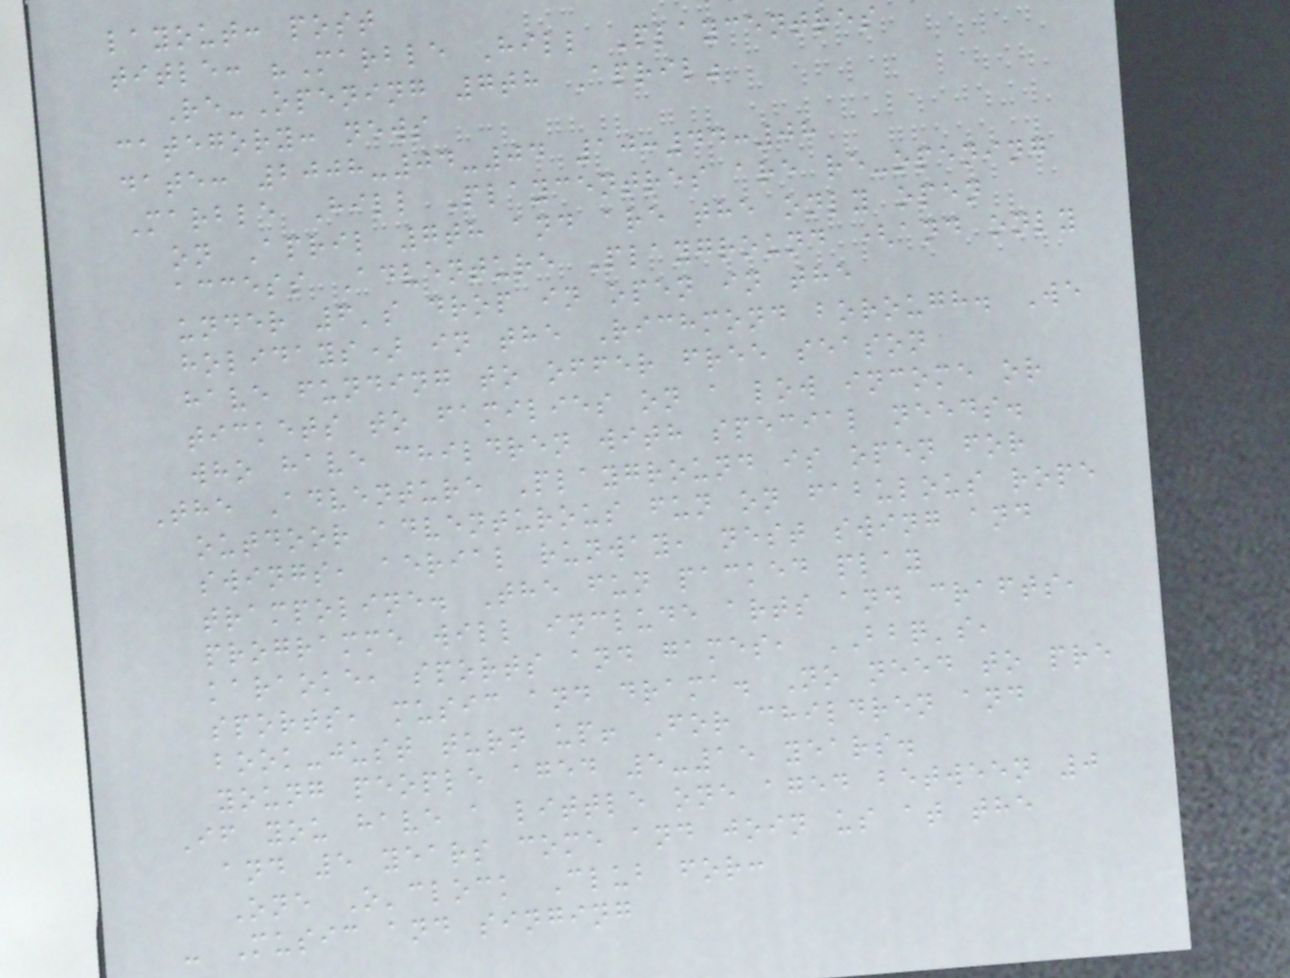layout: post
title: "Marble Hill Playcentres
Re-Opening 7th April"
category: news
date: 2008-04-04 10:44:08
Marble Hill Playcentres are re-opening
on April 7th and are the only open
access Adventure Playground (and only
under 6's drop in open in the
holidays) in the Richmond borough. We
have funding to offer free season
tickets to families on a low income or
who have children with special needs.
The Adventure Playground is open for
outdoor adventurous fun on fabulous rope
swings, aerial runway, nest swing and
trampoline. The fun packed play
programme will include arts and crafts,
karaoke, sports and games, BBQ's,
sports, music and drama. No need to pre
book-just turn up! For children and
young people aged 5-15 years.
If you have a little one aged between 0
and 5 years come and join us at the
One O'clock Club for:
- Music and singing
